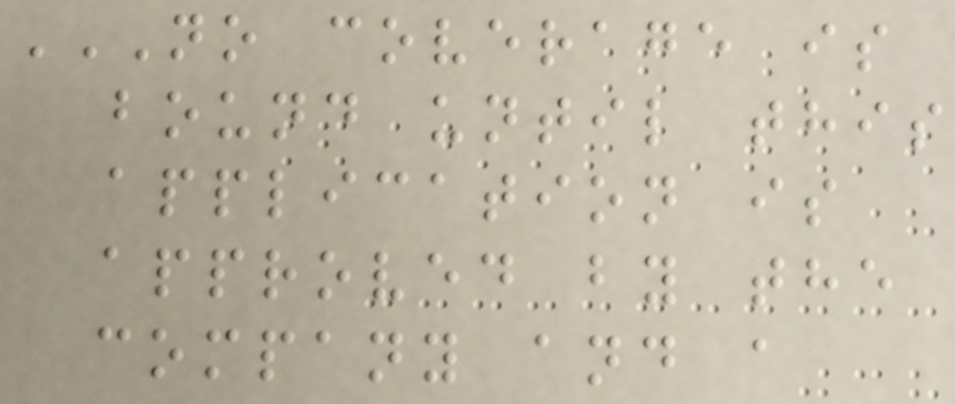NO COVERAGE IS
BOUND UNTIL THIS
APPLICATION IS
APPROVED BY THE
COMPANY AND A
